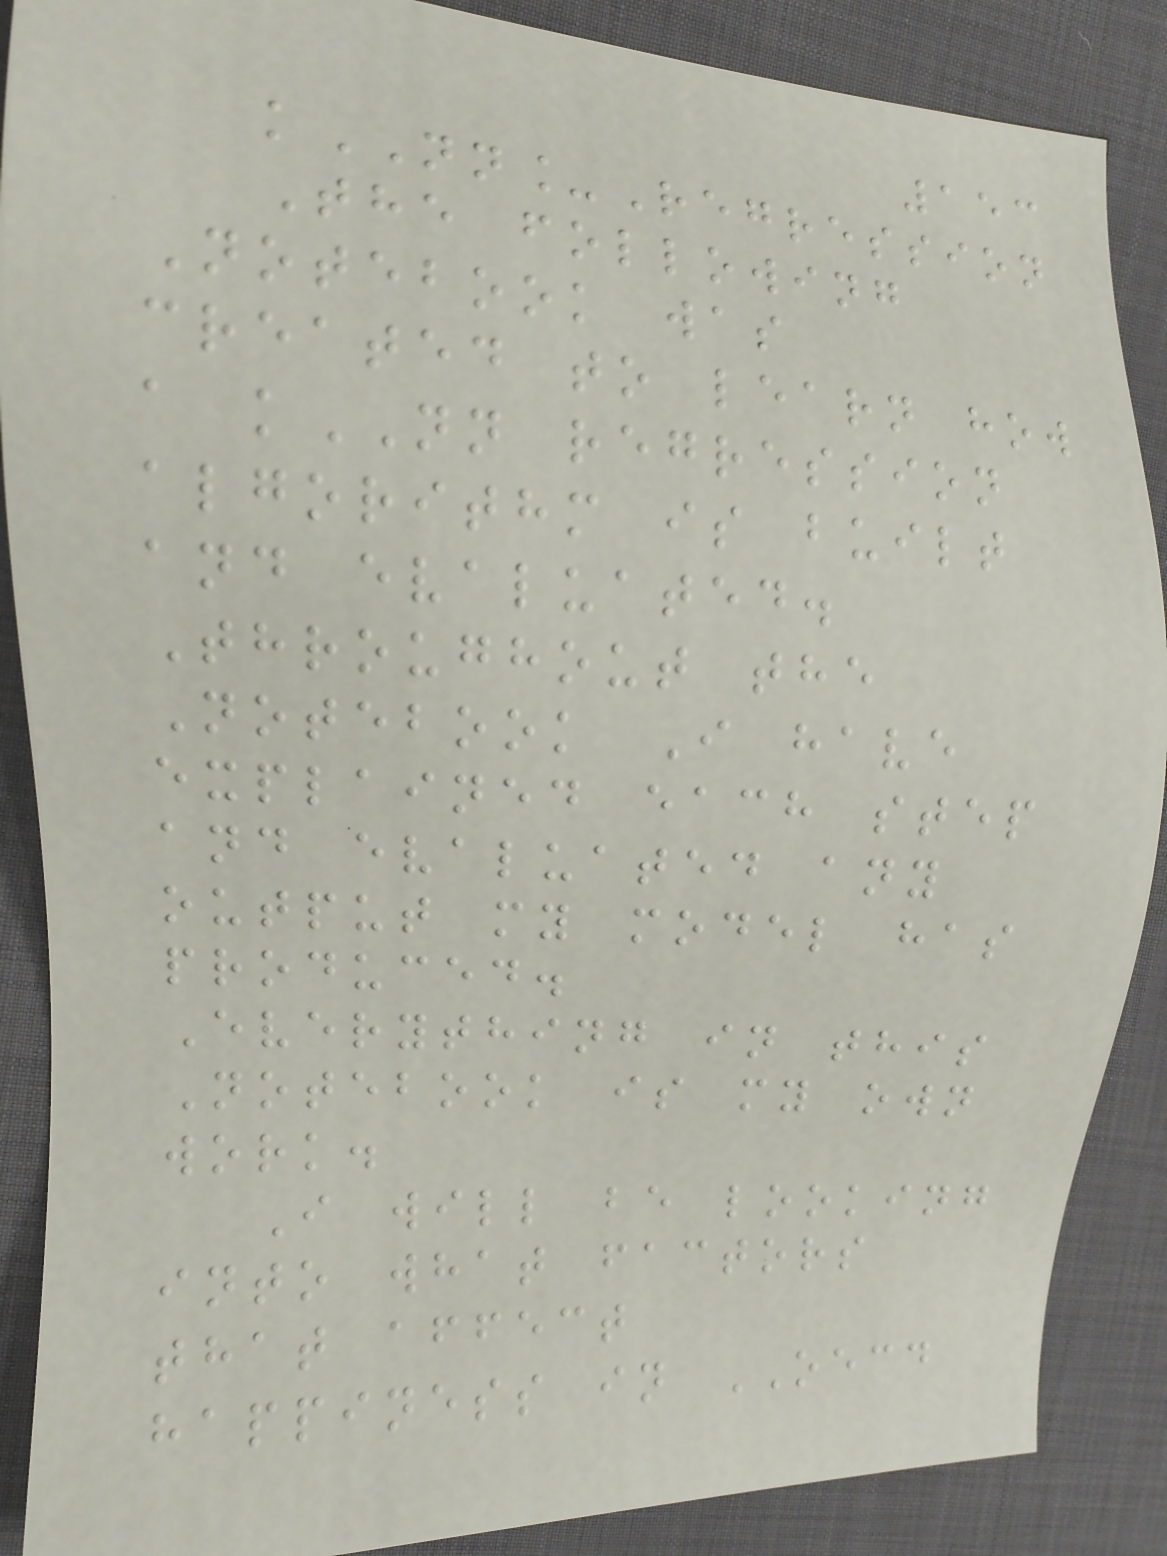153
kNN_Regression
The following
Notebook was
created to learn how
a kNN regression
algorithm is built
and evaluated.
Throughout the
Notebook I have
explained each step
and evaluated any
output my model has
produced.
Everything in this
Notebook is my own
work.
I will be looking
into what factors
that affect
happiness in OECD
